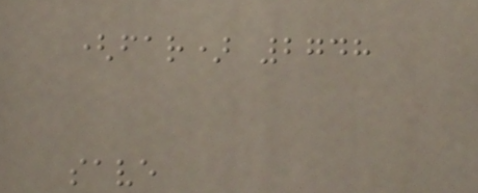(far) 2748
save
